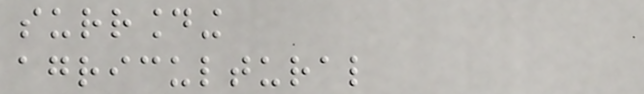surrounding
agricultural
